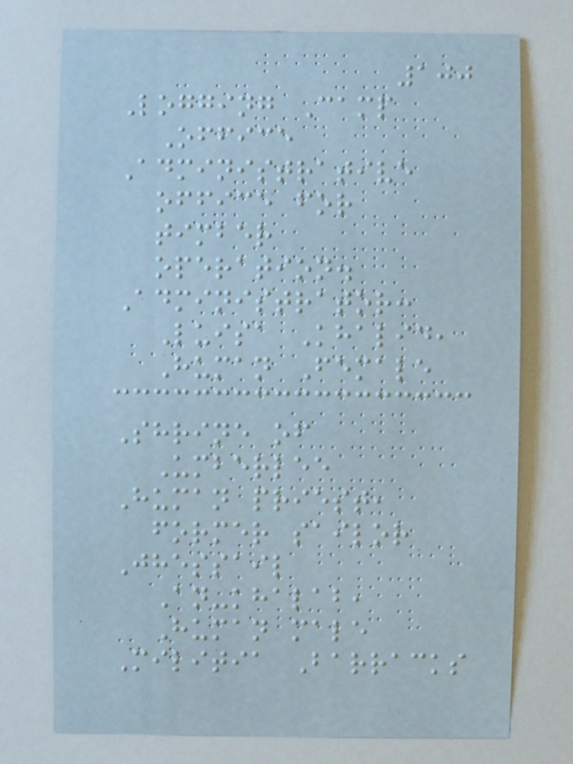100
Logging Camp
Office
Administrative
office for
timber
operation.
Administrator:
Luisa Khalid,
Human Female
Shrine of
Umberlee
Human priest,
former sailor
Jhessail
An-khalab,
Human male
Militia Barracks
